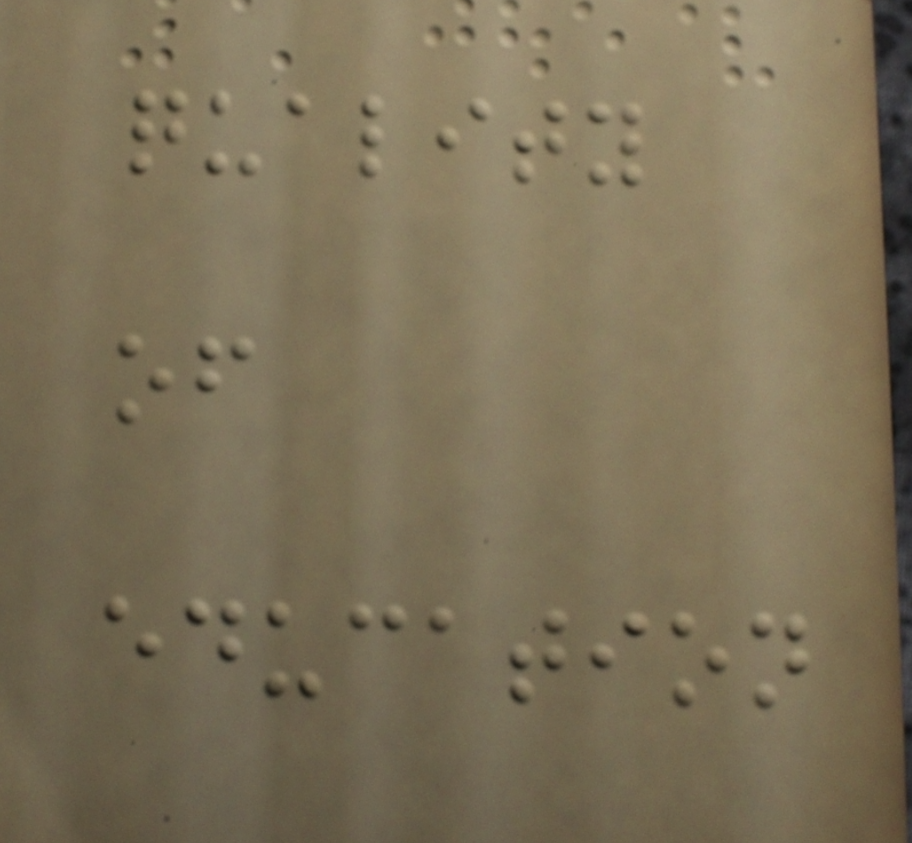quality
of
education
